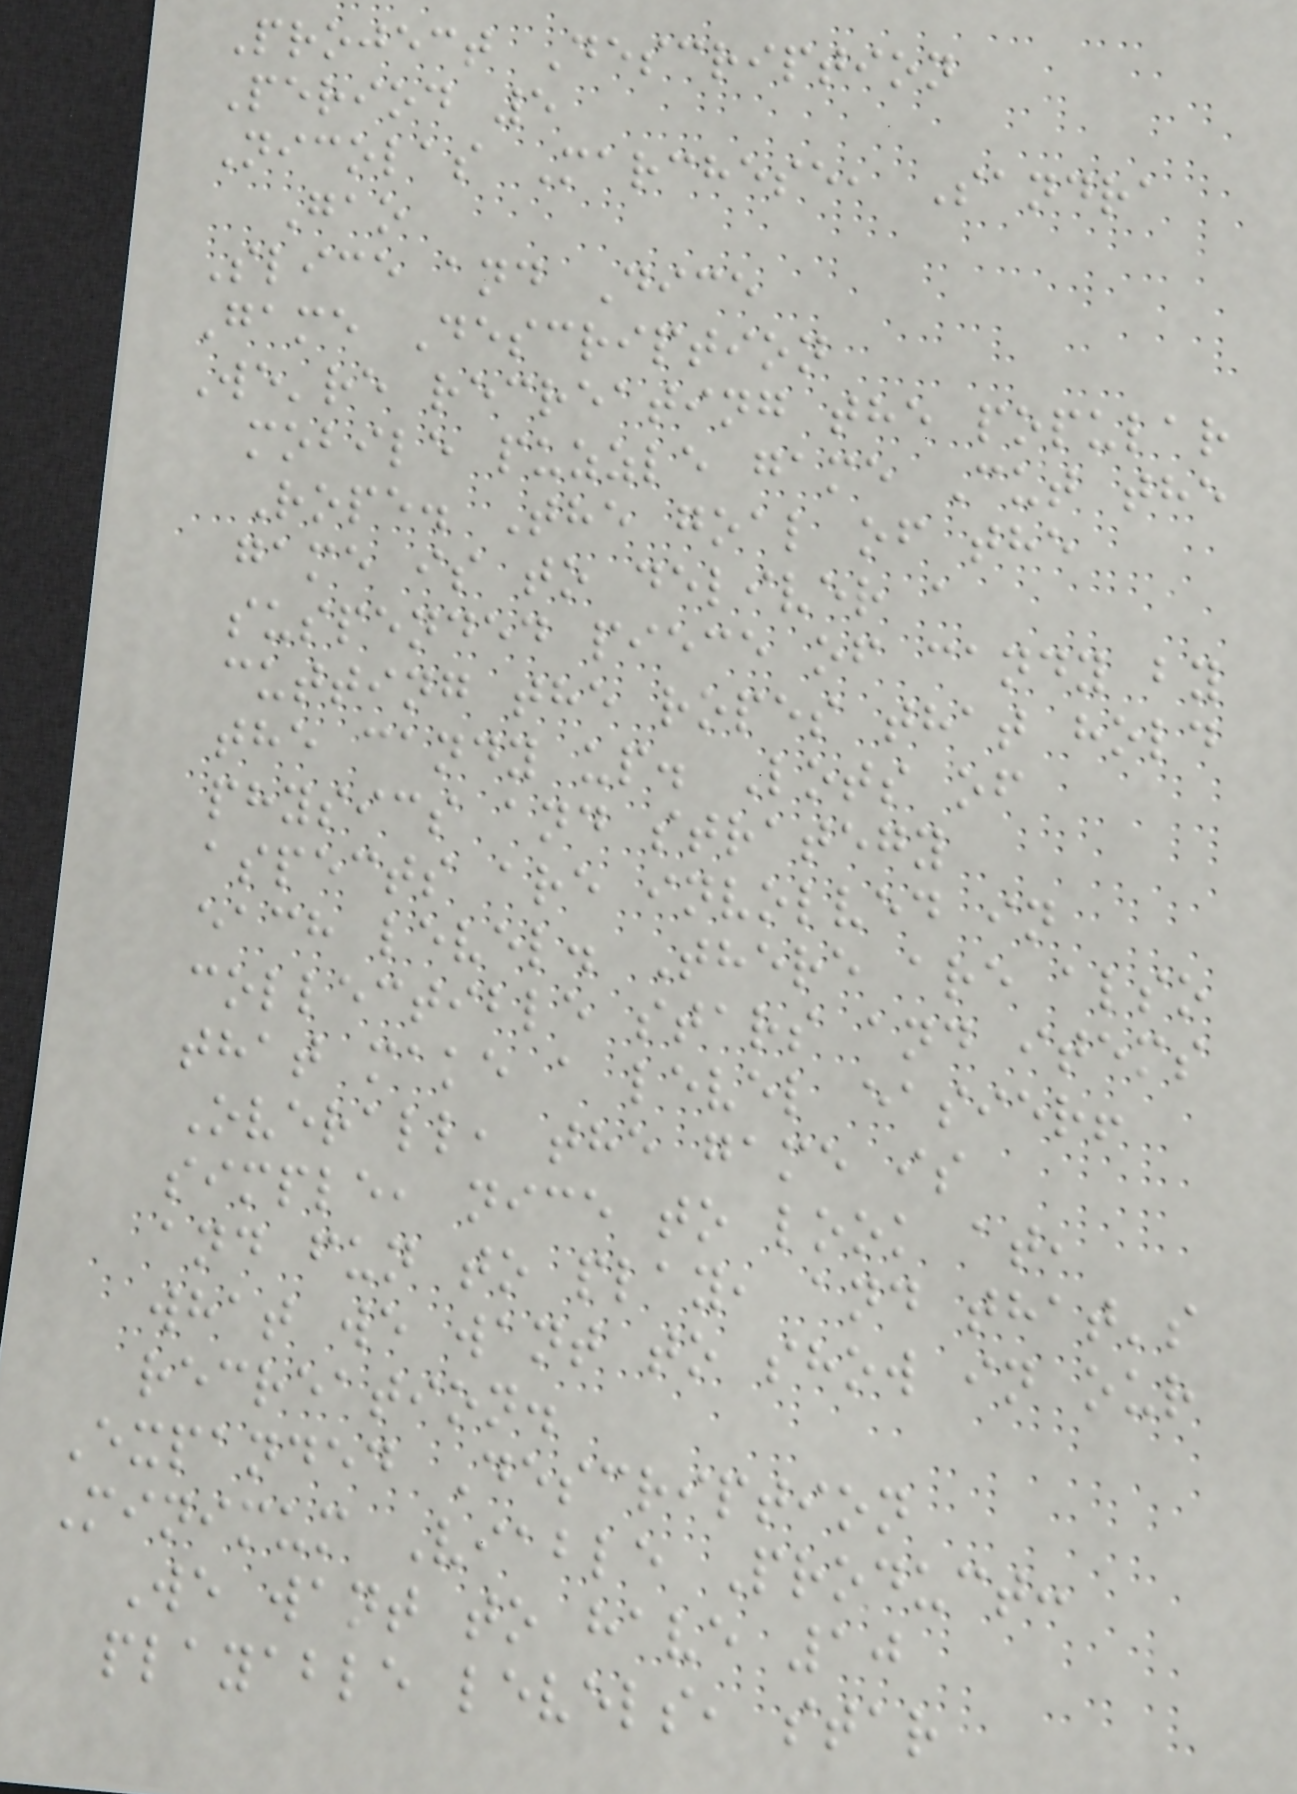Project Description
Period 5
Nicolas Marchese, Sandra
Gao
Slice and Dice
Game Description
We're recreating the popular
mobile puzzle game Cut the
Rope. The goal of the
game is to deliver a
suspended piece of candy by
cutting the ropes that hold
the candy up. Lots of
physics and strategy
aspects are involved in
each level. There are also
collectible stars and items
that make a level easier!
Overall, the game is
simple, nice to look at,
and fun to play, and that's
what we want to show in our
recreation.
Expanded Description
Minimum Viable Product:
We want to have 10
playable levels, star
